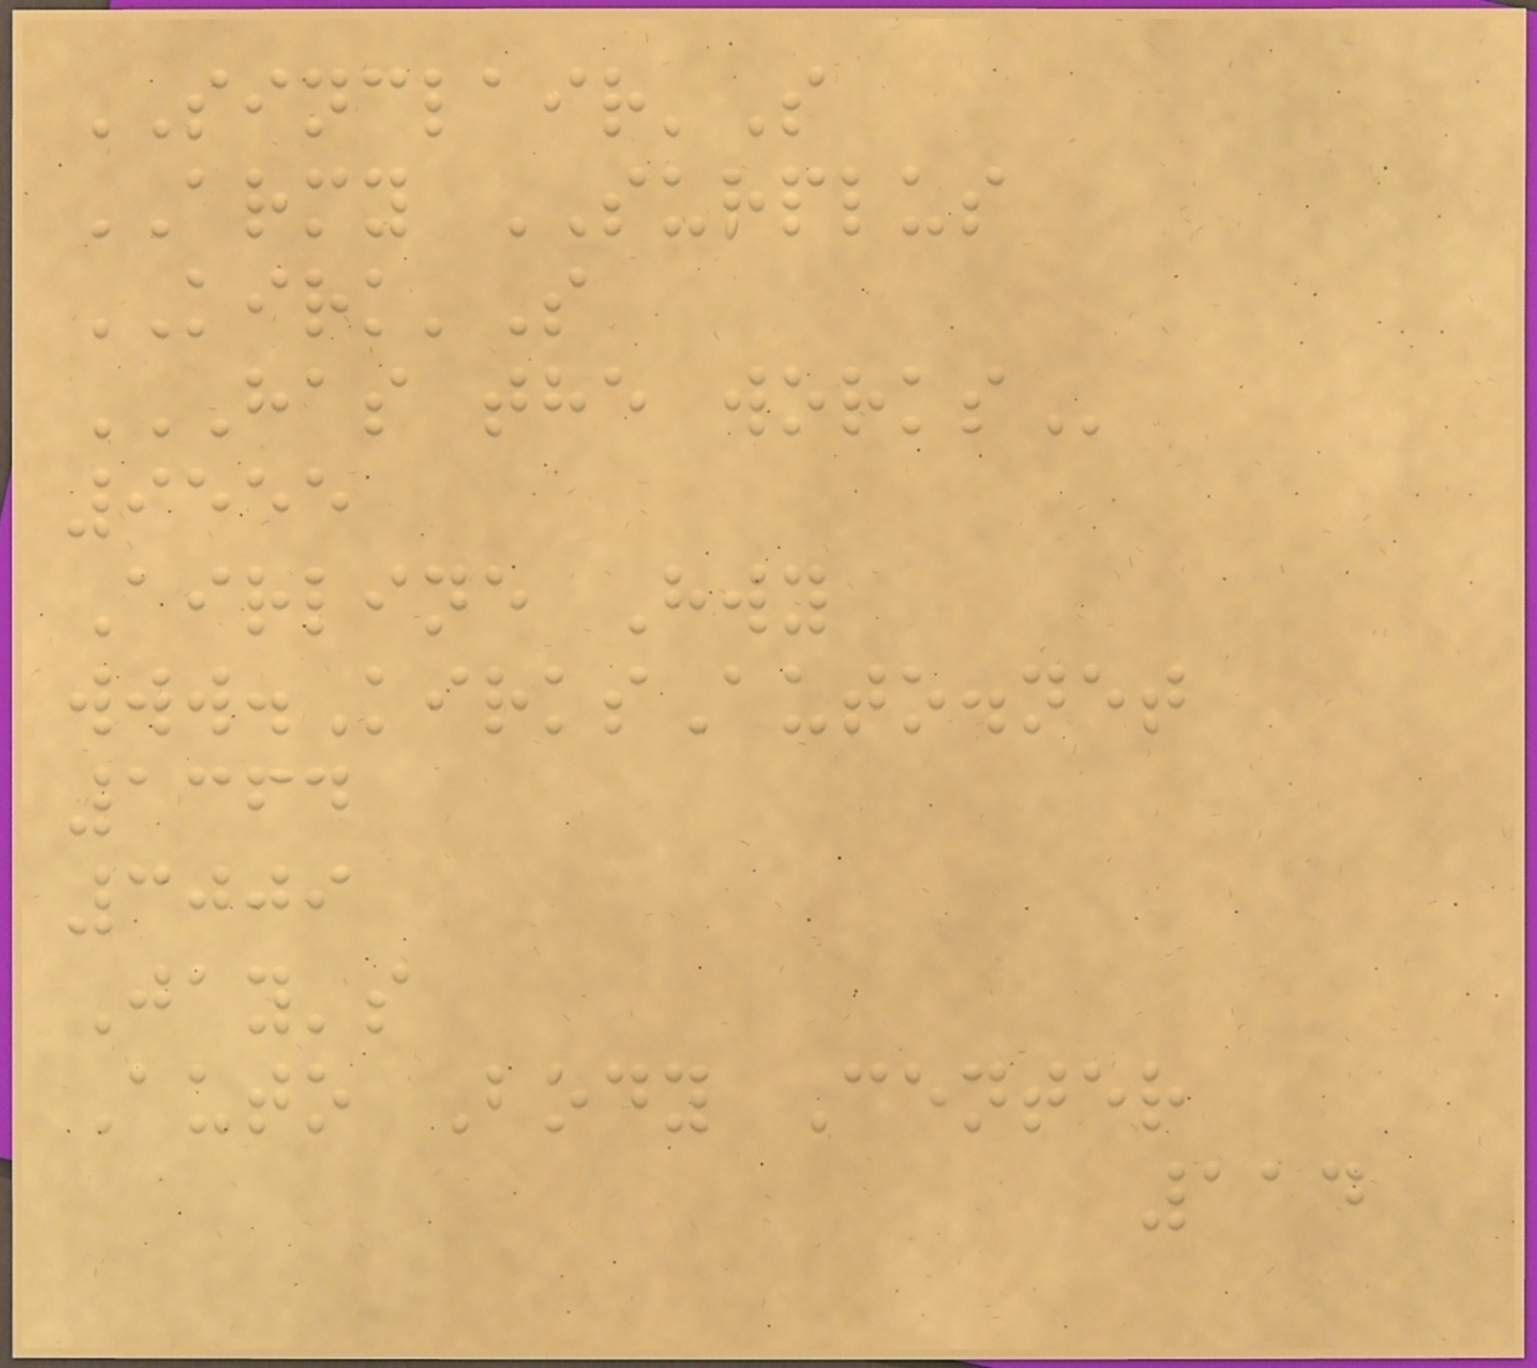SINCLAIR'S
ARMY SURPLUS
KIRK'S
HAS THE WORKS
9555
Airline Hwy
www.KirksAuto.net
1364
3009
Jay's
Auto Body Center
114
